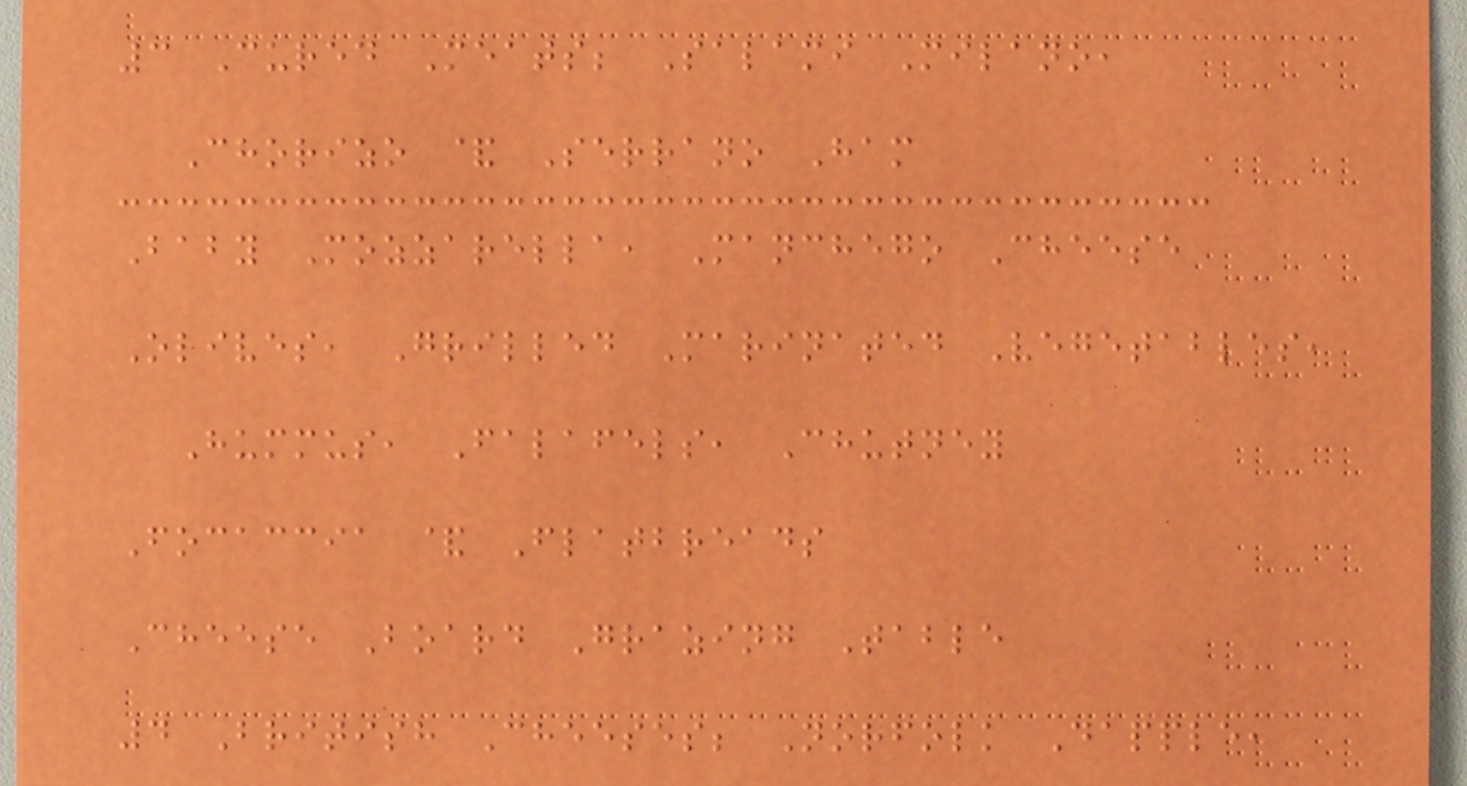3 Cured Meats; Salami Milano,
Chorizo & Serrano Ham
Baby Mozzarella, Manchego Cheese
Olives, Grilled Marinated Vegetables,
Hummus, Falafels, Chutney
Focaccia & Flatbreads
Cheese Board Grazing Table
4 British Cheeses; Norfolk Dapple,
